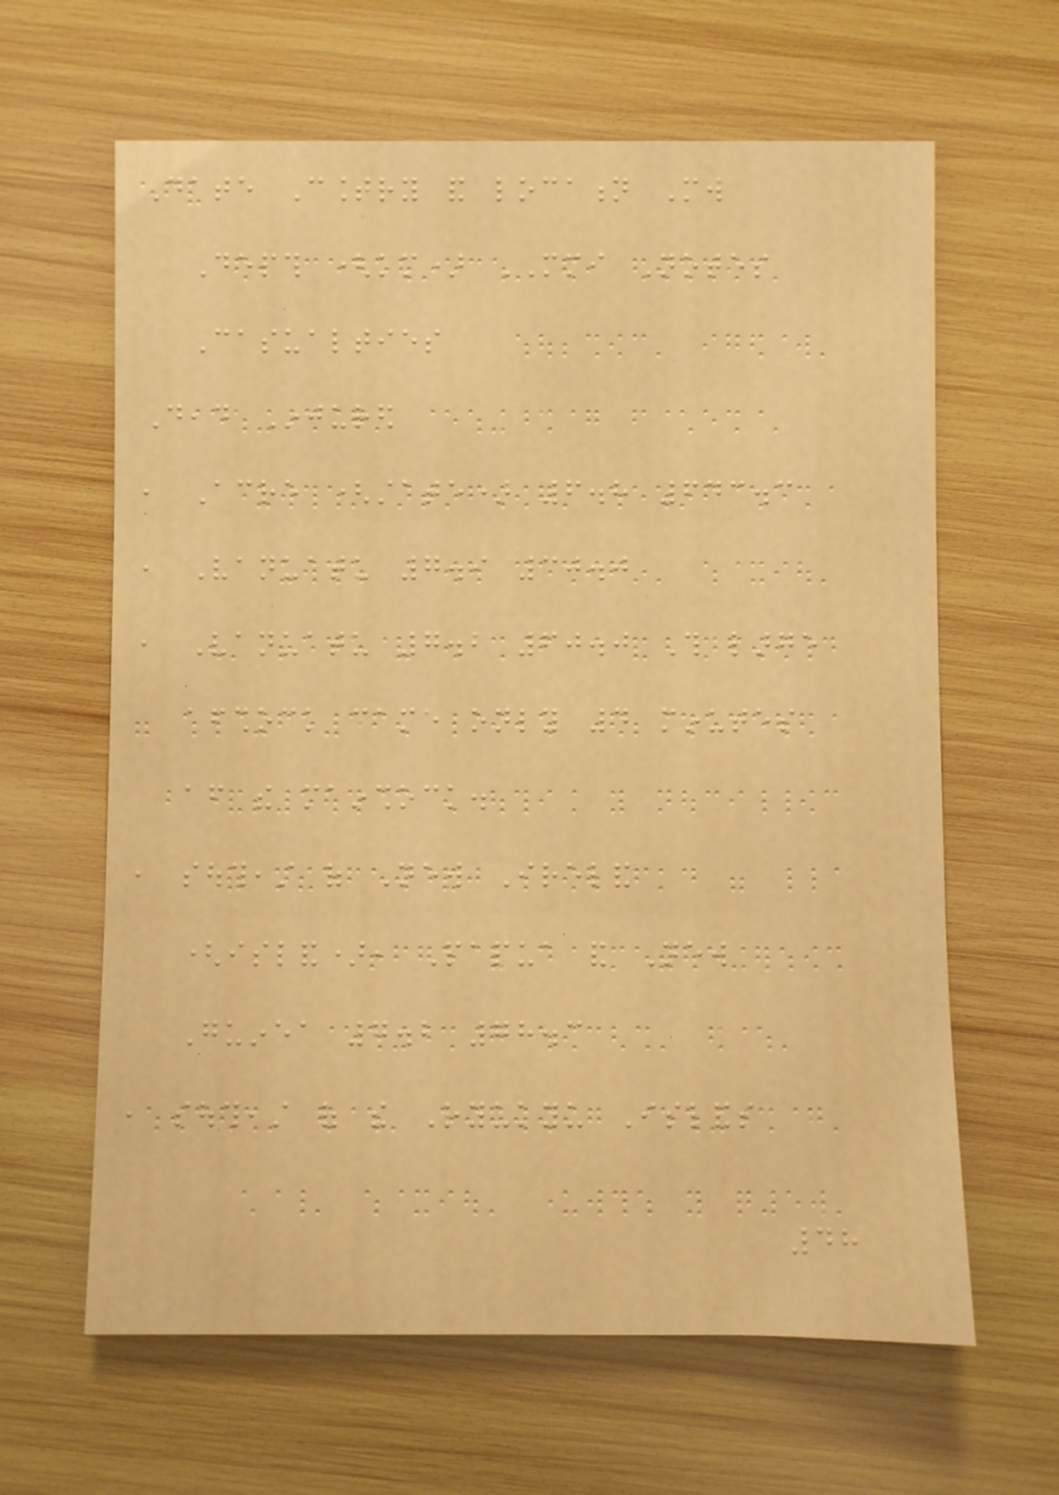Date Country and location Mw
Depth (km) MMI Notes
Casualties
Dead Injured
, Acre (state) 6.8 643.3
, Vanuatu 7.9 30.0
, Vanuatu 7.2 60.0 This large
aftershock came only 4 minutes
after the mainshock.
, southeast of New Ireland
(island), Papua and New
Guinea 7.2 78.3
, southeast of the Ryukyu Islands
48
